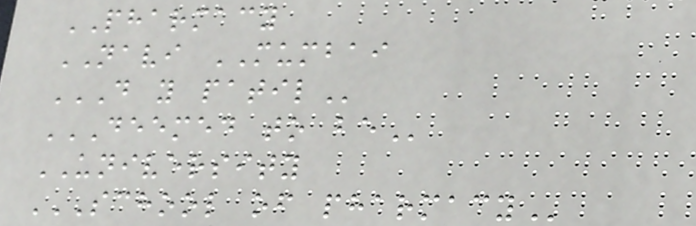PHARMACY
NAVI MUMBAI
D Y PATIL
DEEMED TO BE
UNIVERSITY
SCHOOL OF PHARMACY
